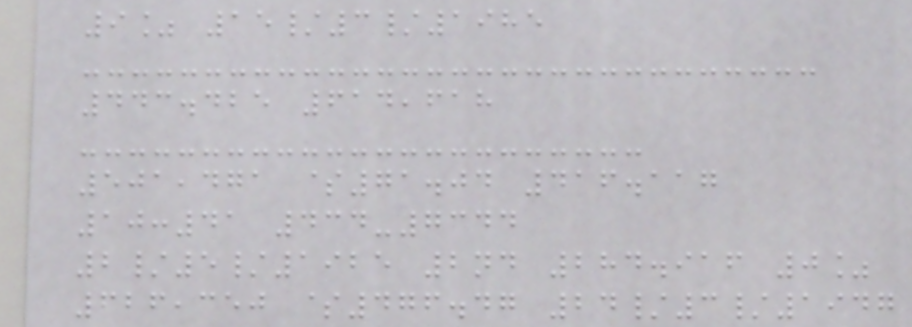9% 15/3/1985
443.425 614,618
501,471 $71.04 416.117
10:41 434-7344
2/5/1925 2nd 284.916 0%
626,350 $476.47 24/3/1947
